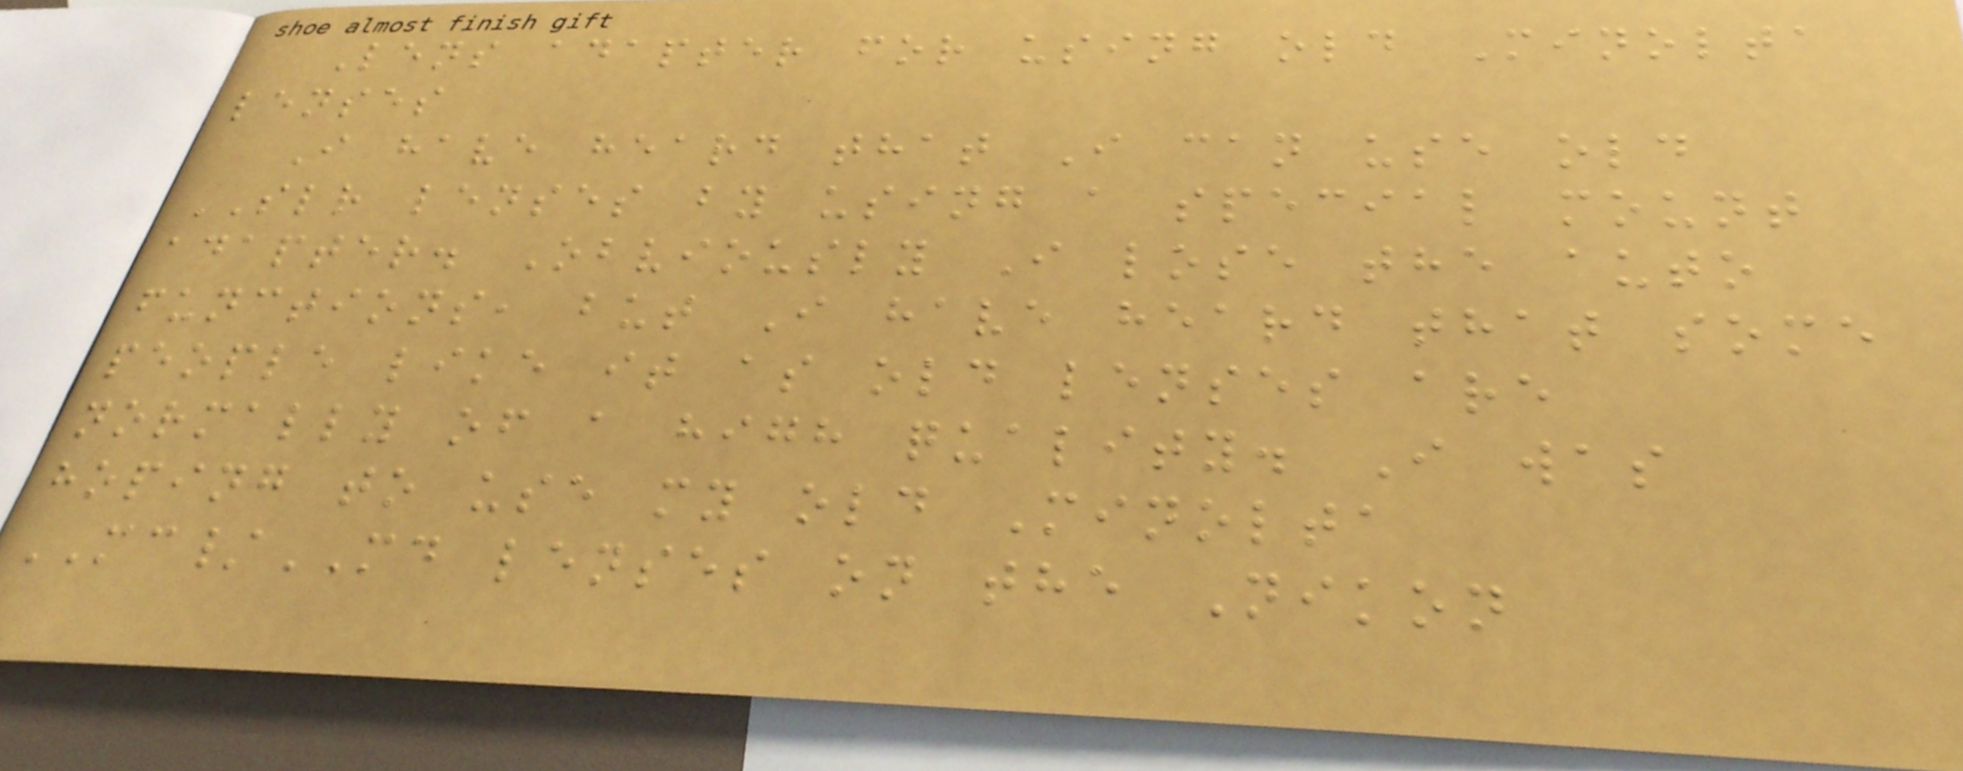Lens adapter for using old Minolta
lenses
I have heard that I can use old
SLR lenses by using a special mount
adapter. Obviously I lose the auto
functions, but I have heard that some
people like it as old lenses are
normally of a high quality. I was
hoping to use my old Minolta
MC/MD lenses on the Nikon
